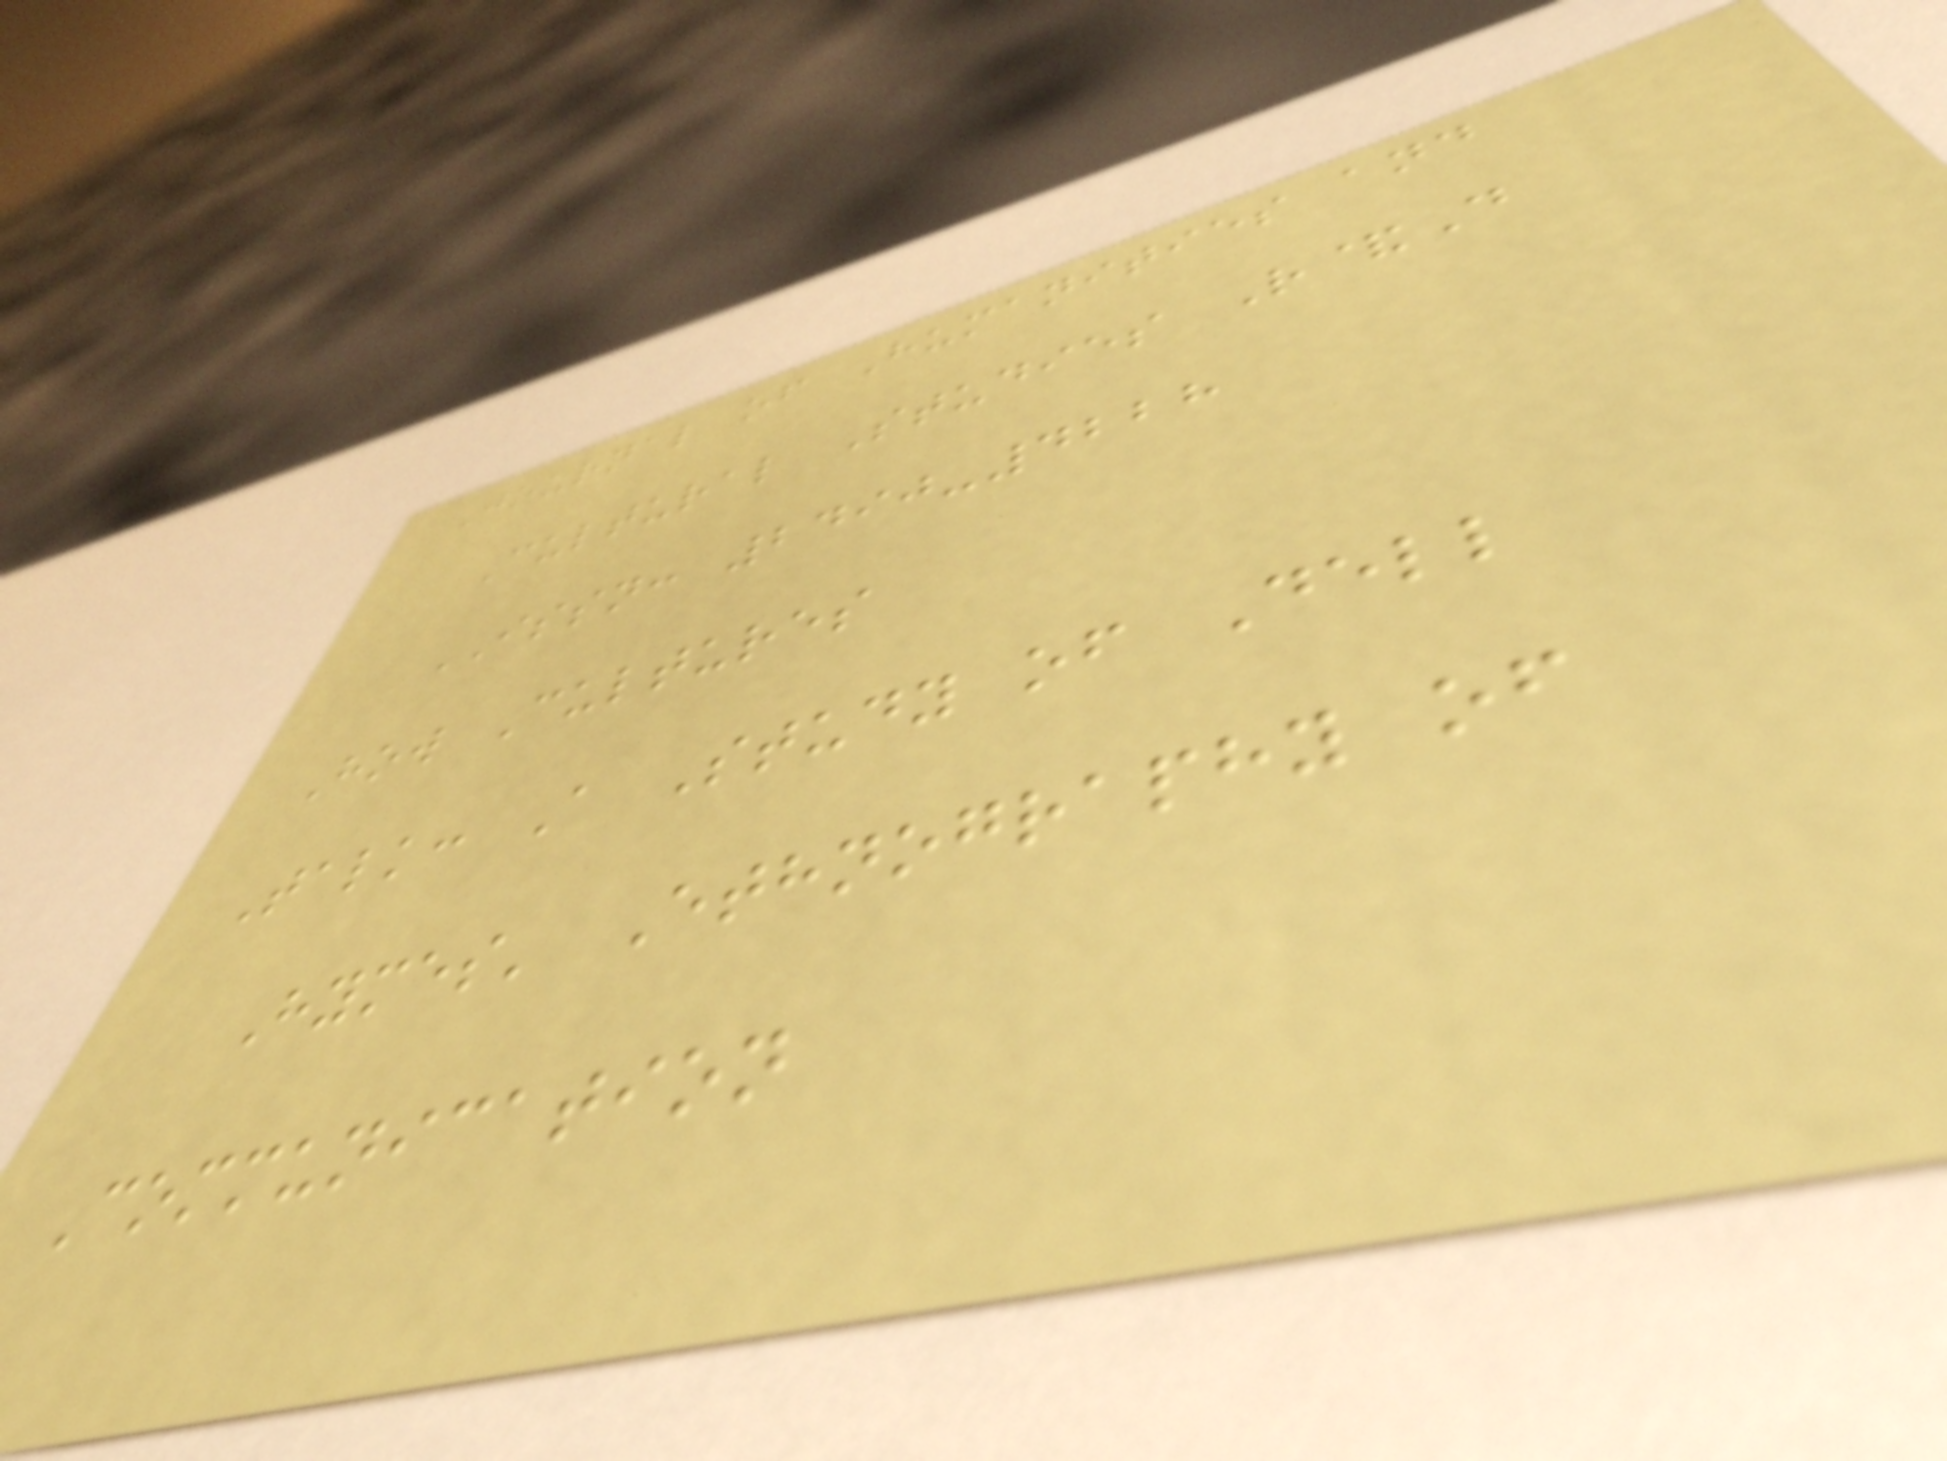Journal of Humanities and
Cultural Studies R&D
ISSN: 2490-4228
How Cultures
Talk: A Study of Dell
Hymes' Ethnography of
Communication
